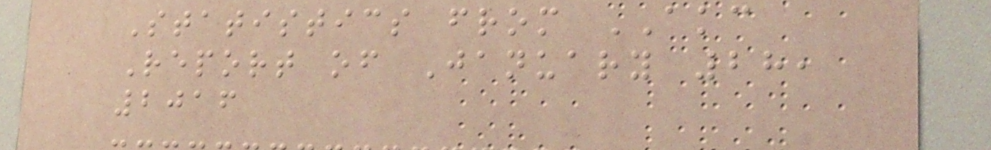Statistics from AKC
Report of January 28,
2016
